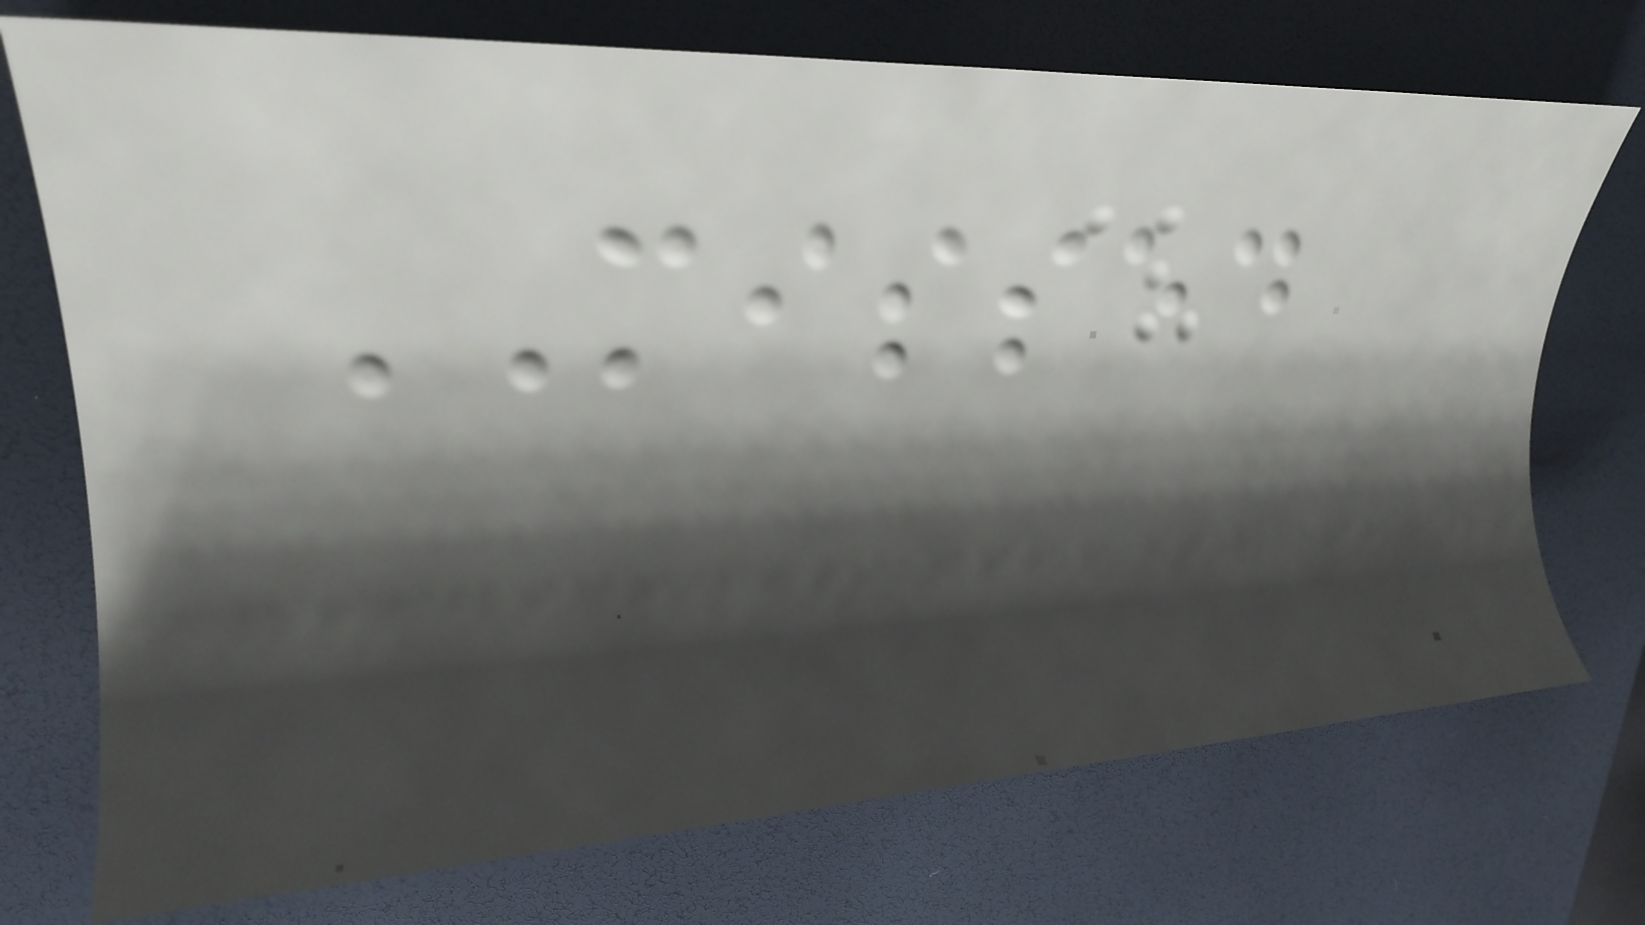MISSED
